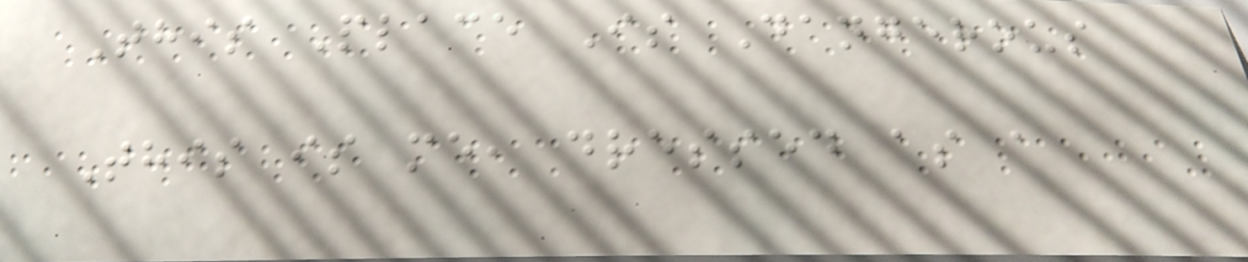This Place Is Dangerous
This is me, dressed as a
